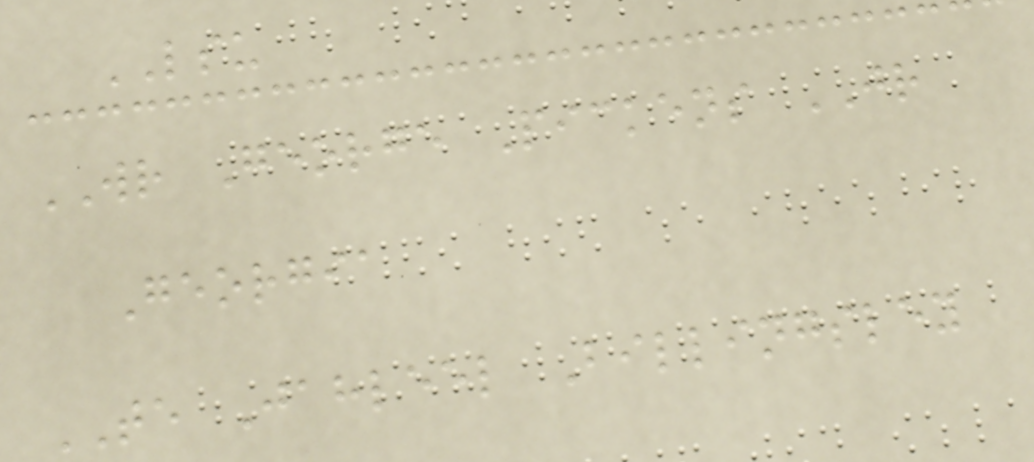LSU
WR George Pickens JR
Georgia
TE Jahleel Billingsley
